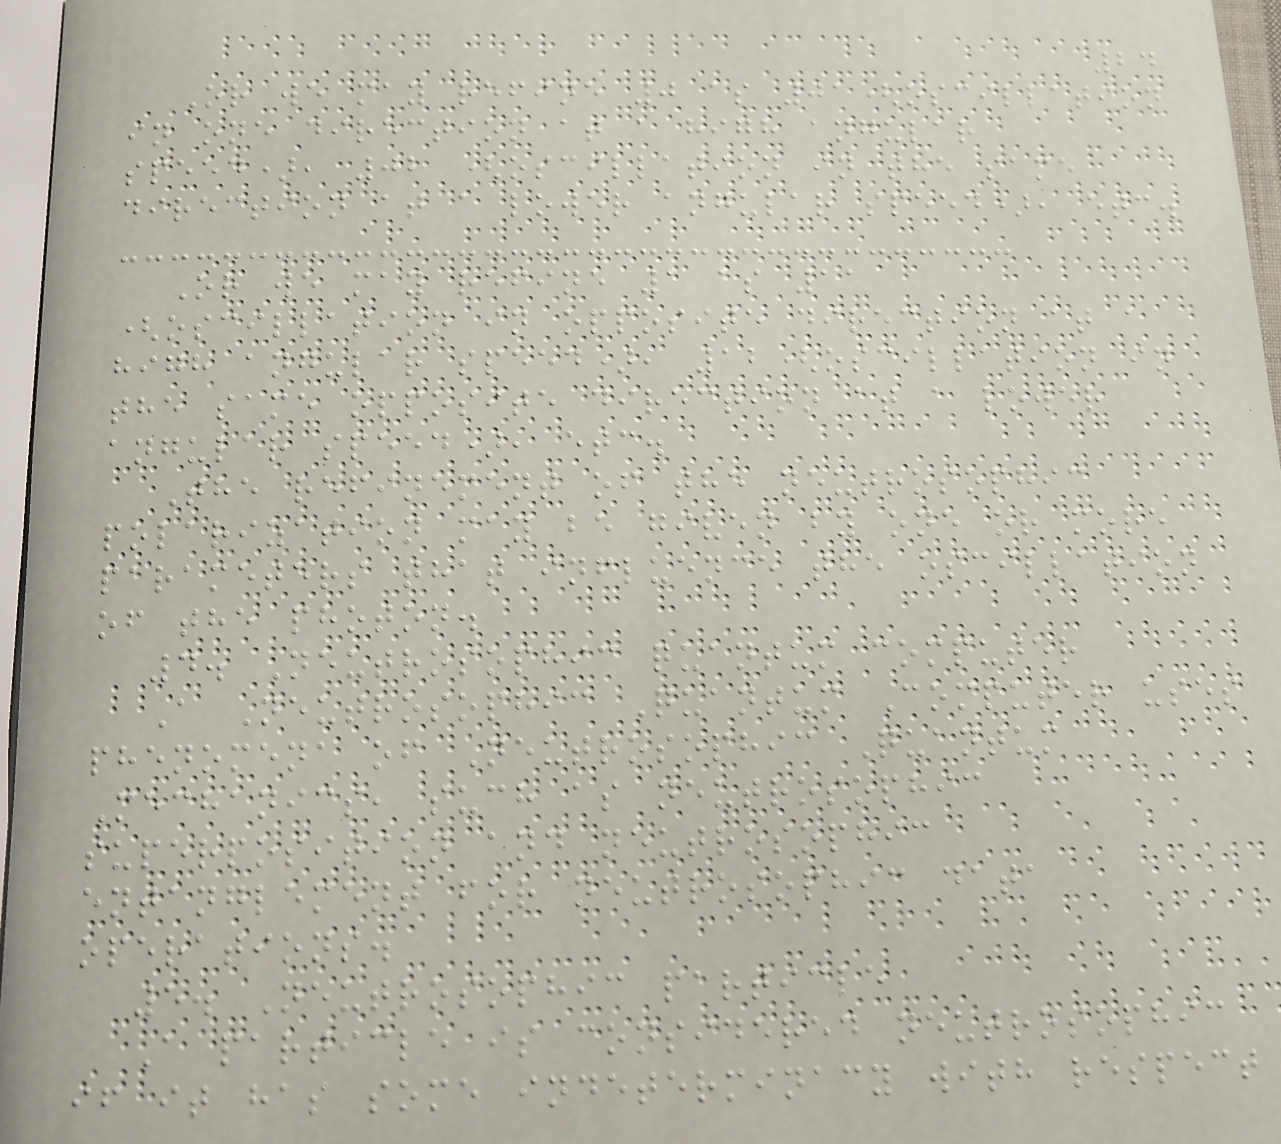24
Or we may refine 0 as 01(oscillation
in one direction at a high angular
speed), 02 (oscillation in the same
direction at a lower angular speed), etc.
Or we may refine 1 as 11
(oscillation in opposite direction at a
high angular speed), 12(oscillation in
the same opposite direction at a lower
angular speed), etc.
The refinement of the neutrosophic
polarization may be given by one or more
parameters that influence the oscillation
of the photon.
4. Neutrosophic quantum computer
A Neutrosophic Quantum Computer uses
phenomena of Neutrosophic Quantum
Mechanics, such as neutrosophic
superposition and neutrosophic
entanglement for neutrosophic data
operations.
5. Neutrosophic particle
A particle is considered neutrosophic
if it has some indeterminacy with respect
